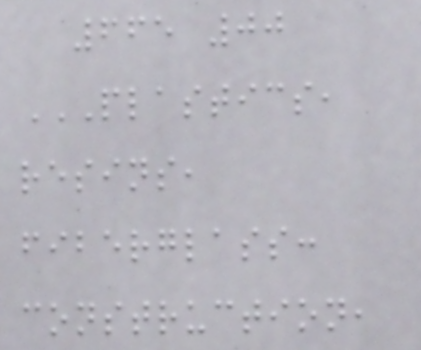665 00
PLASTICS,
RESINS,
FIBERGLASS:
CONSTRUCTION,
